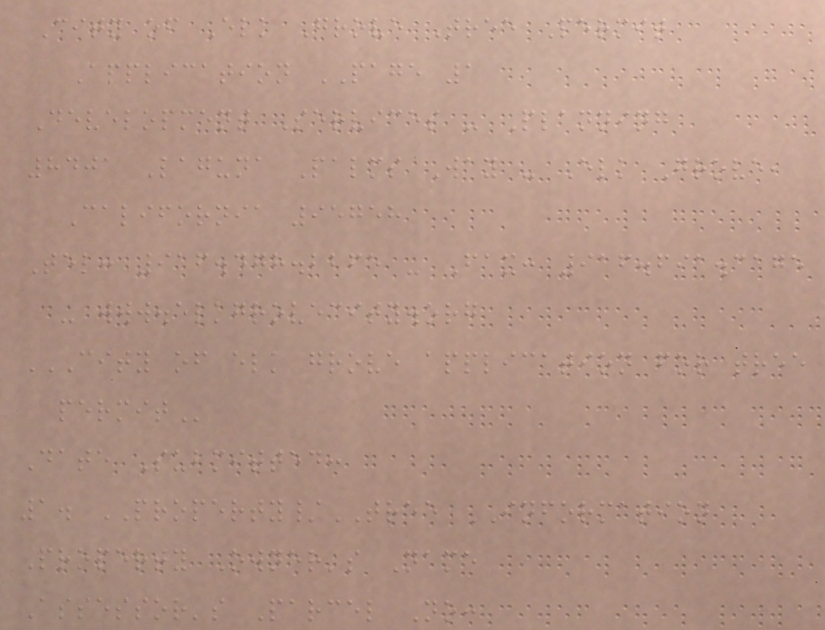City of Elk Grove Tree Permit
Application PAGE 1
Development Services - Planning
8401 Laguna Palms Way - Elk Grove,
California 95758
Tel: 916.478.2265 - Fax: 916.691.3175
- www.elkgrovecity.org
CITY OF ELK GROVE APPLICATION FOR TREE
PERMIT
Date Submitted:
1. PROPERTY/TREE INFORMATION
Property Owner's Name
Assessor's Parcel No:
